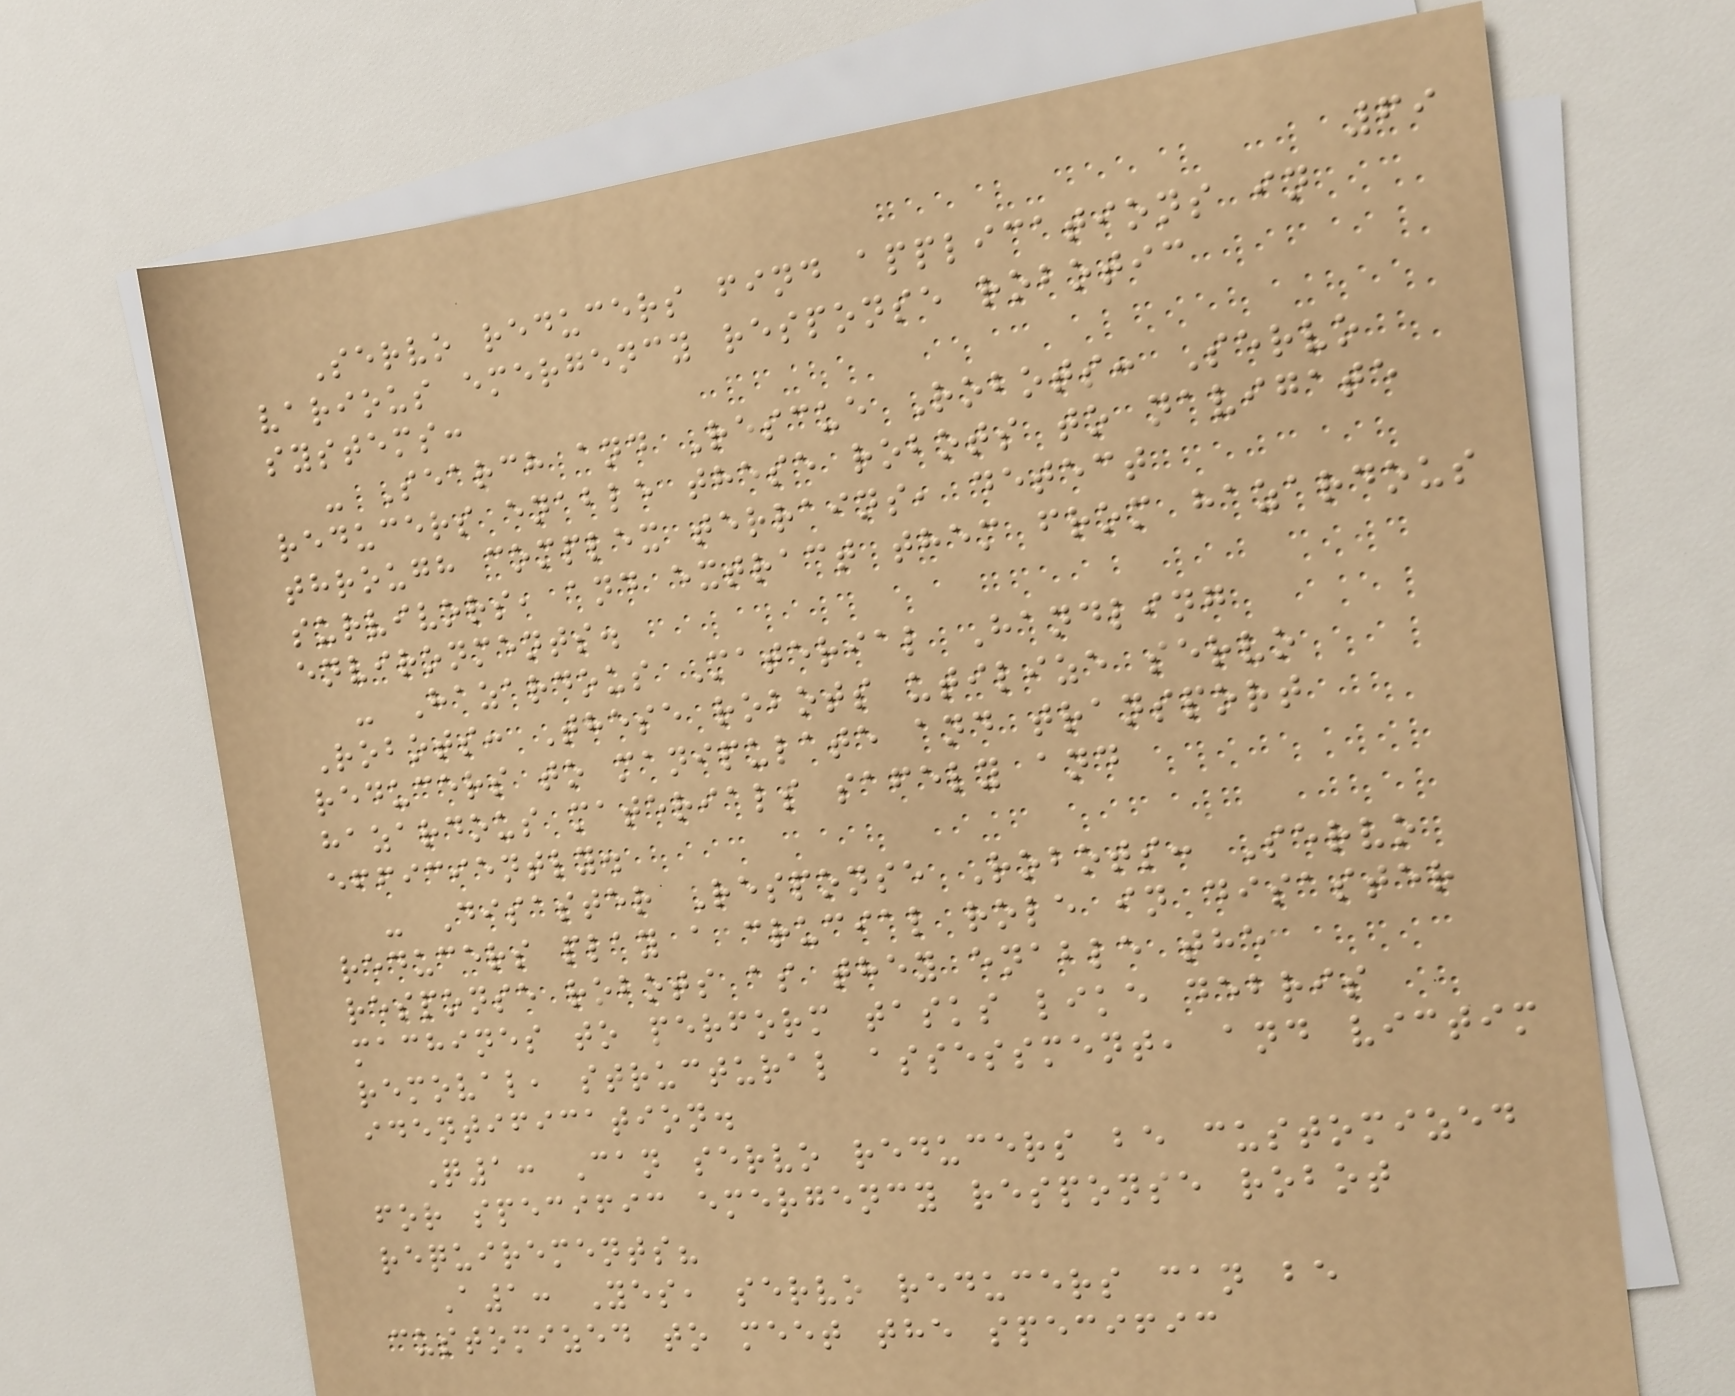69
Servo reducers find applications in
various emergency response robotic
systems:
- Search and Rescue Robots: Servo
reducers enable these robots to navigate
through complex terrains, detect
survivors, and extract them from hazardous
environments.
- Hazardous Material Handling
Robots: These robots utilize servo
reducers to manipulate and transport
hazardous materials safely and
efficiently.
- Disaster Response Robots: Servo
reducers play a crucial role in disaster
response robots as they enable the
machines to perform tasks like debris
removal, structural assessment, and victim
identification.
Q1: Can servo reducers be customized
for specific emergency response robot
requirements?
A1: Yes, servo reducers can be
customized to meet the specific
